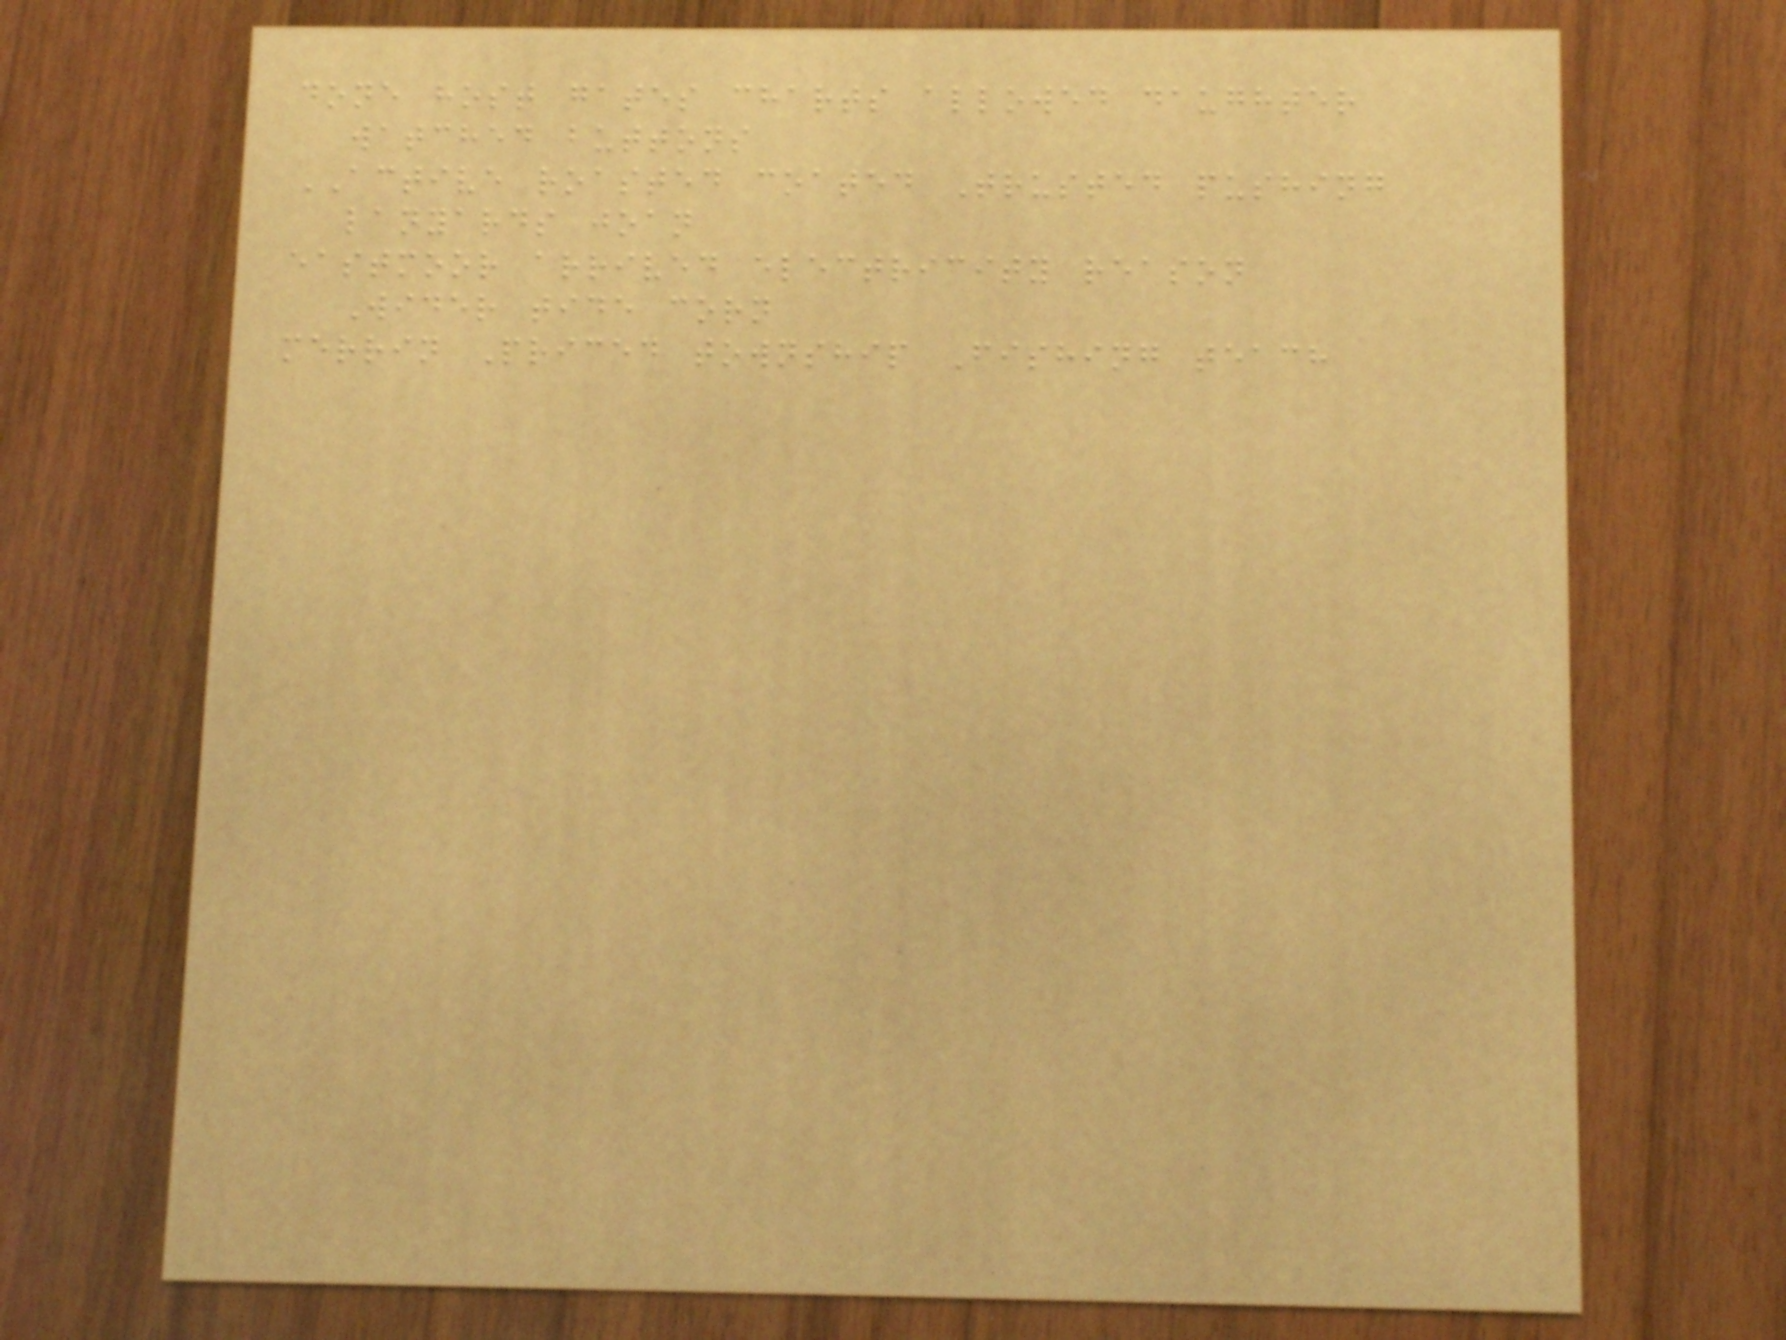done host gates charts allowed daughter
watched buttons
ACTIVE roasted coated Trusted pushing
lanyards joan
eastmoor arrived electricity reason
Wider tide corn
merrin Priced township Fishing teach
